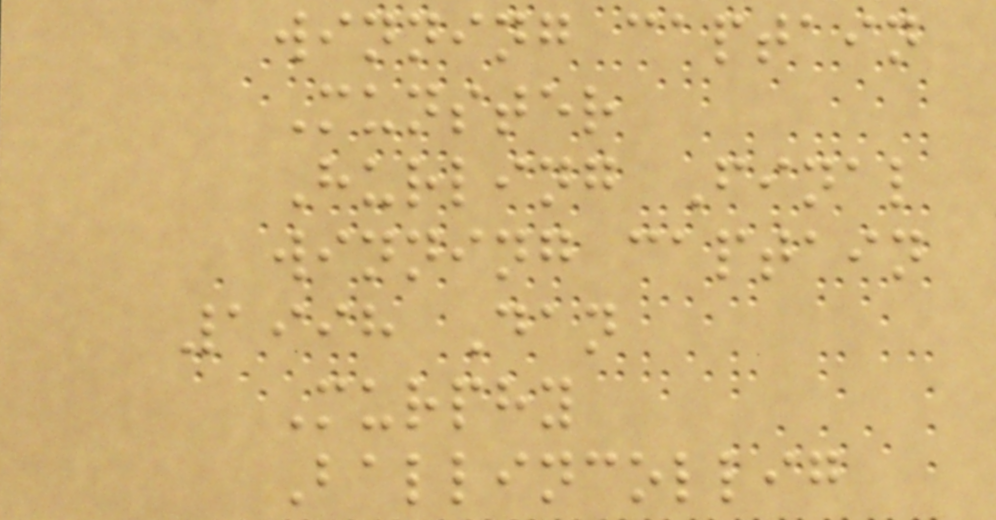winning captain
Munster
Hurling Final
winning captain
1998 Dan
Murphy
Ballincollig
